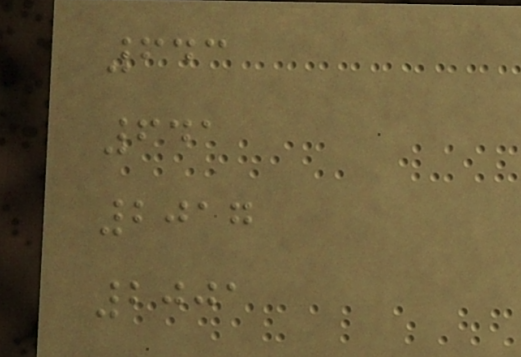643
641
2017
2001
